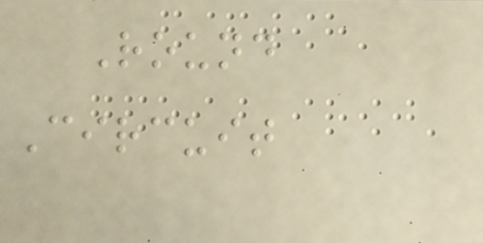Round
Circuit
